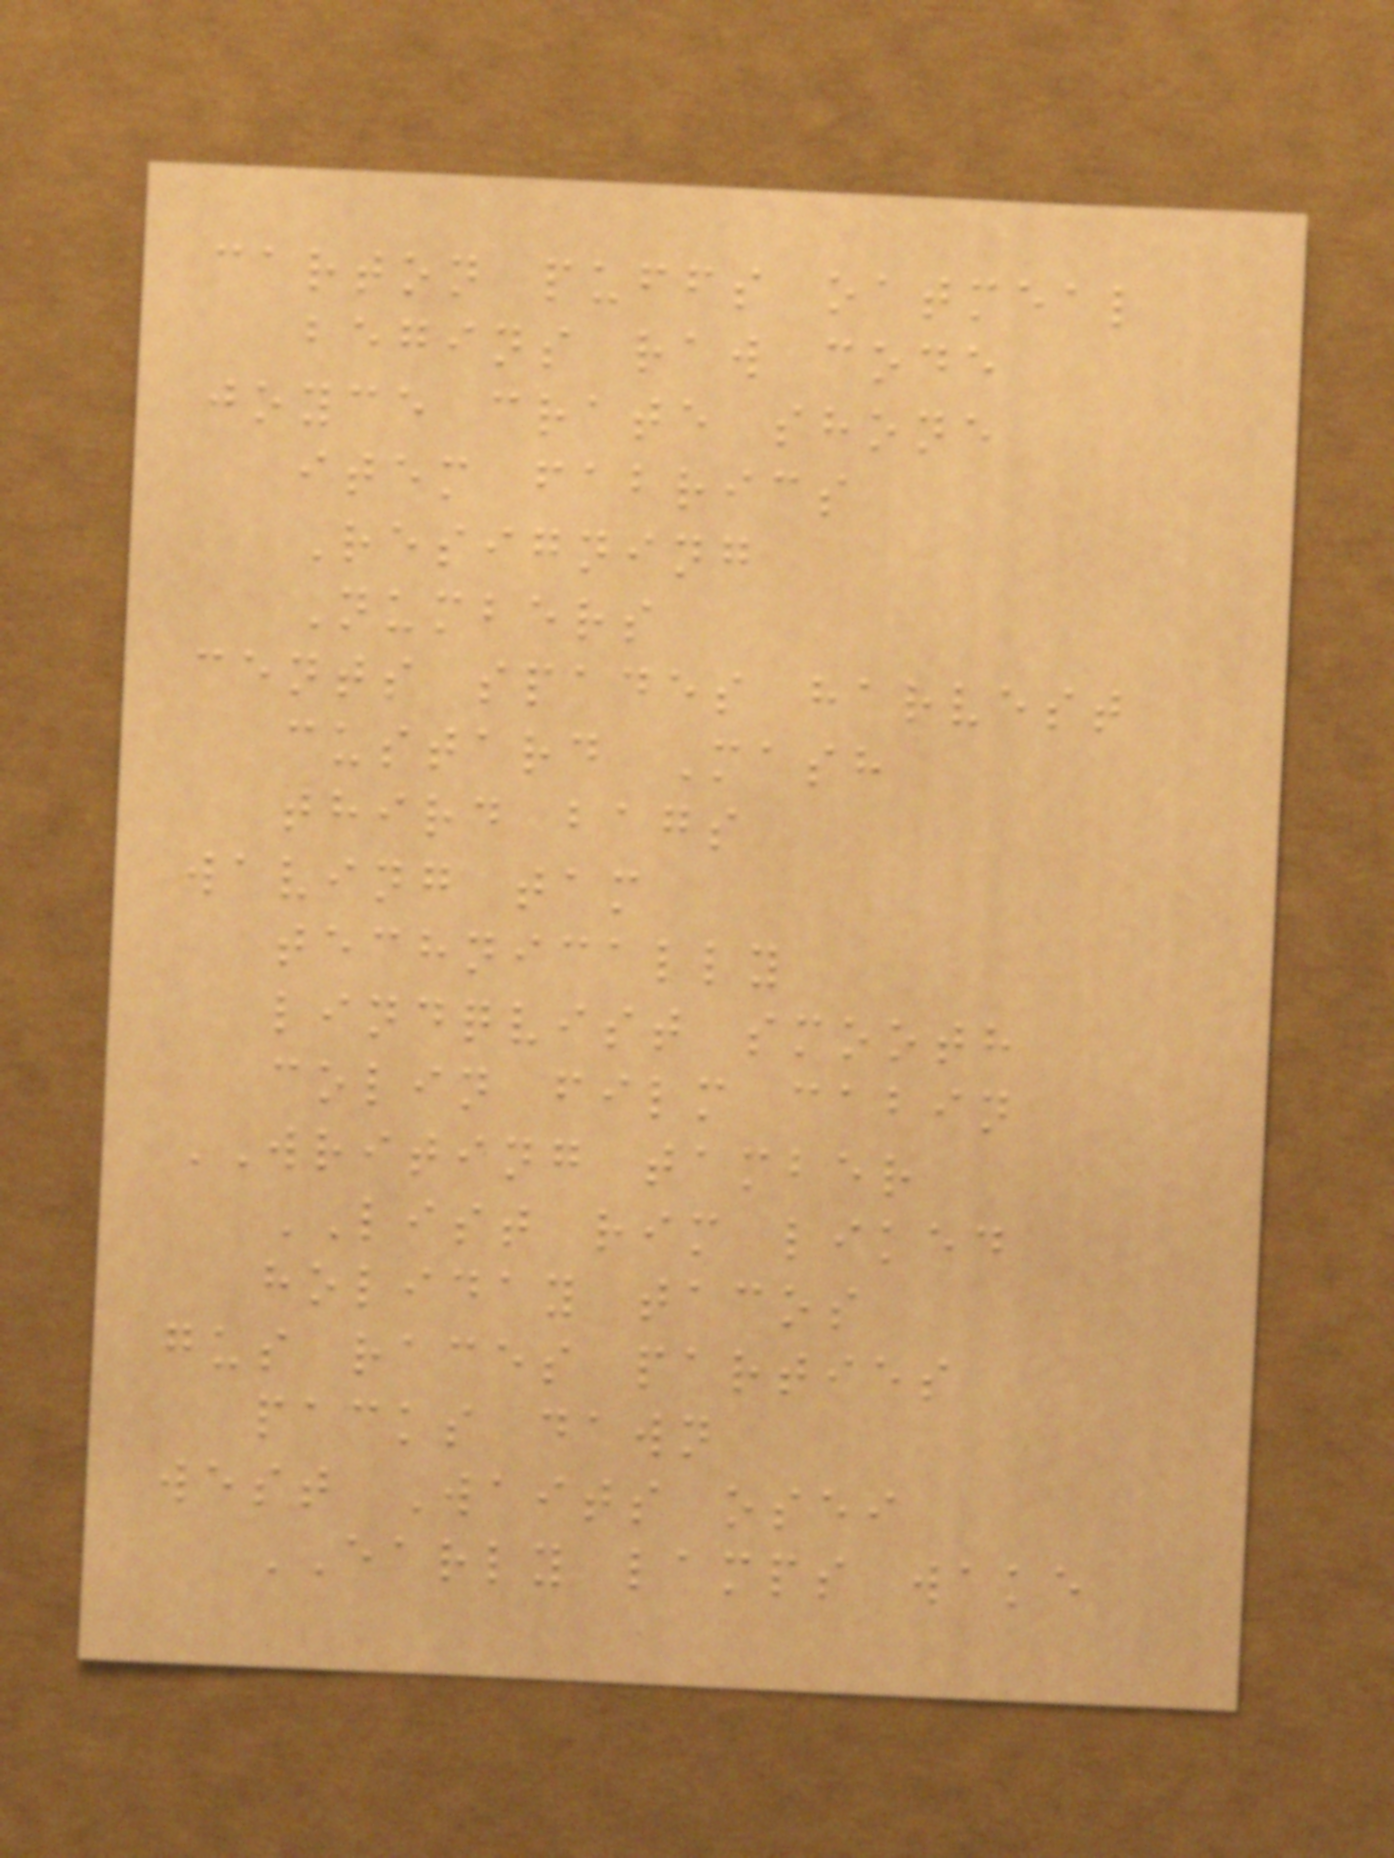carton puffs oatmeal
begins raw code
joyce crate shone
item fabrics
Resigning
Numbers
cents spades harvest
custard Mash
third bags
waving tam
technically
lindqvist smooth
colin film cabin
WRITING tamber
LIST rim liked
holiday tacos
gus races parties
packs dawn
west Waits osei
EARLY lamps wake
